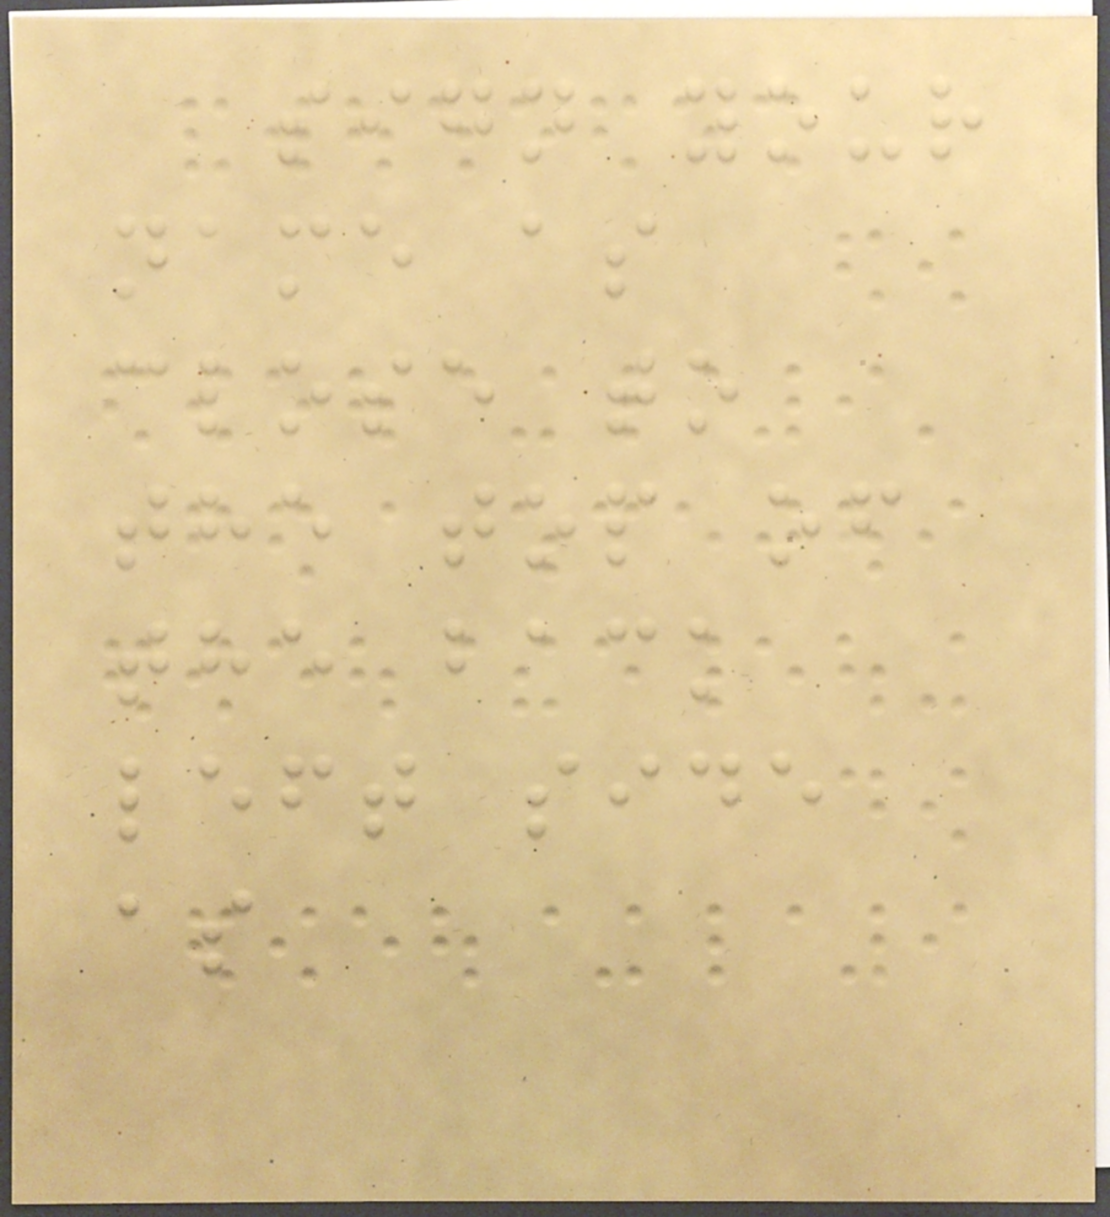sign your
name as
close to
the top of
the back
left side
as
